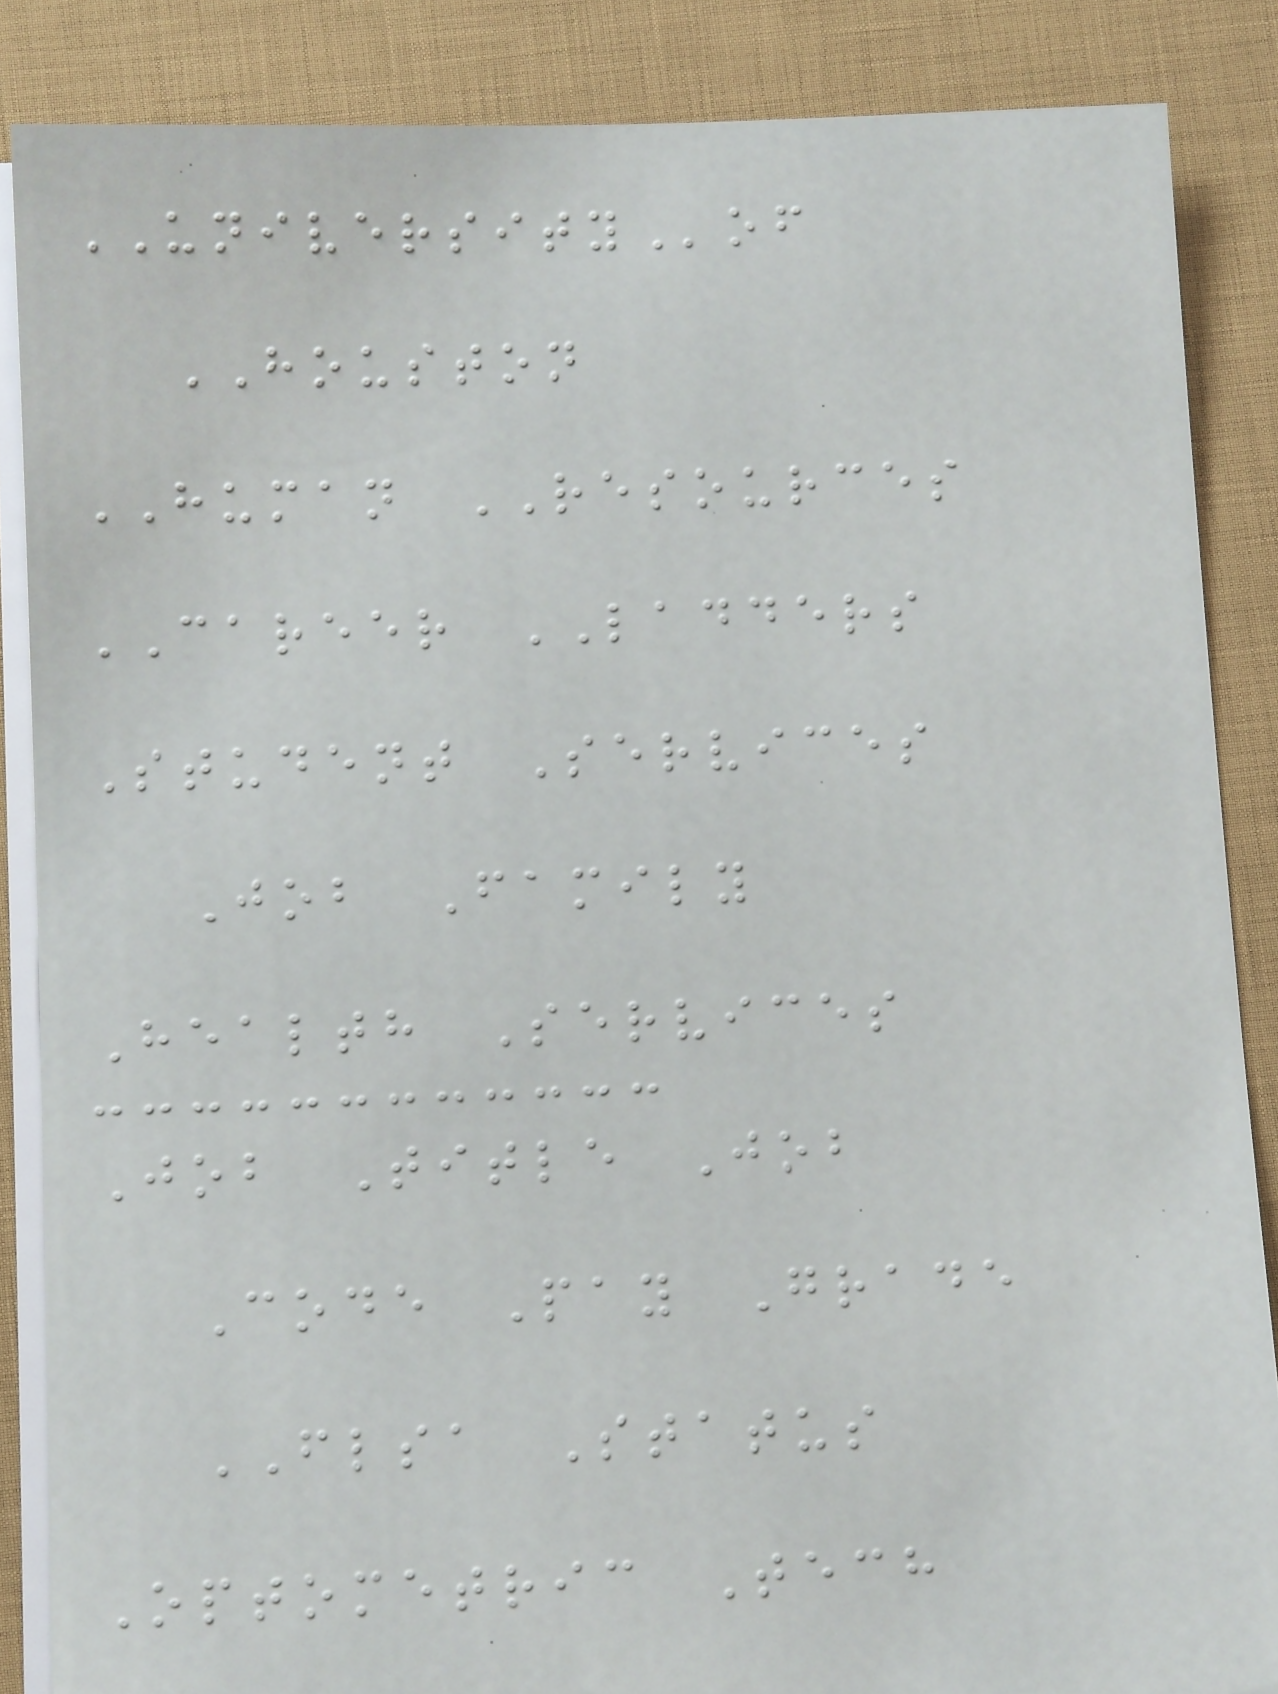UNIVERSITYof
HOUSTON
HUMAN RESOURCES
CAREER LADDERS
Student Services
Job Family
Health Services
Job Title Job
Code Pay Grade
FLSA Status
Optometric Tech
